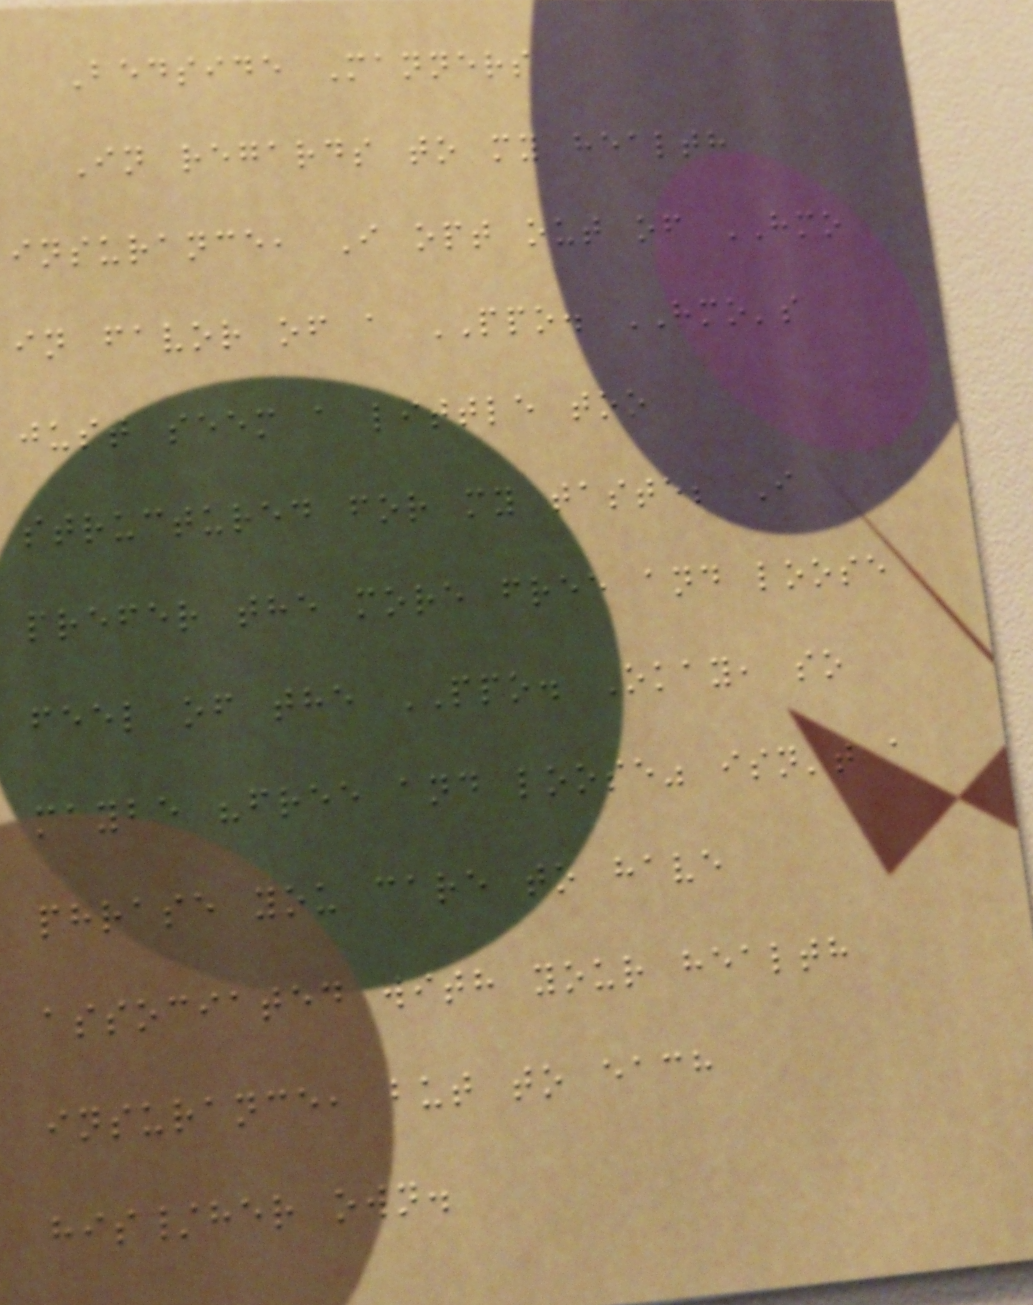Bedside Manners
In regards to my health
insurance, I opt out of HMO
in favor of a PPO. HMO's
just seem a little too
structured for my taste; I
prefer the more free and loose
feel of the PPO. Okay, so
maybe "free and loose" isn't a
phrase you care to have
associated with your health
insurance, but to each
his/her own.
